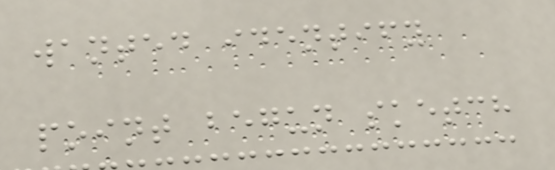wanted identify
point begun sketch
